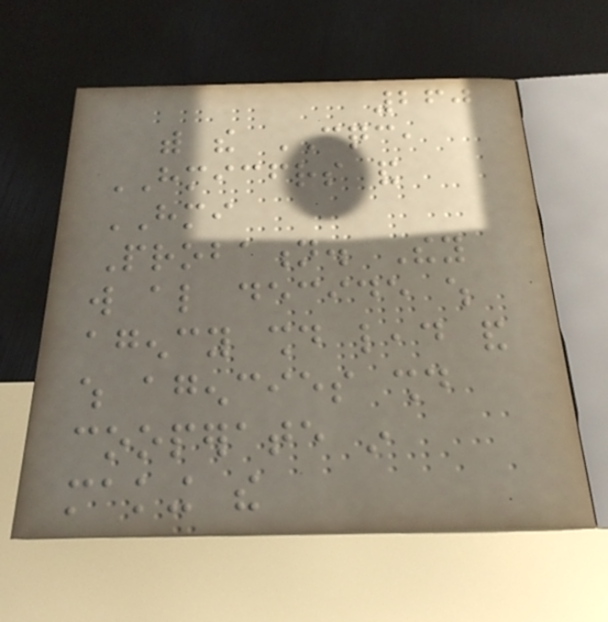260
with the CQC,
HMICFRS and
HMI
Probation. They
will also decide which
agency should lead and
which agencies should
cooperate in
making the
